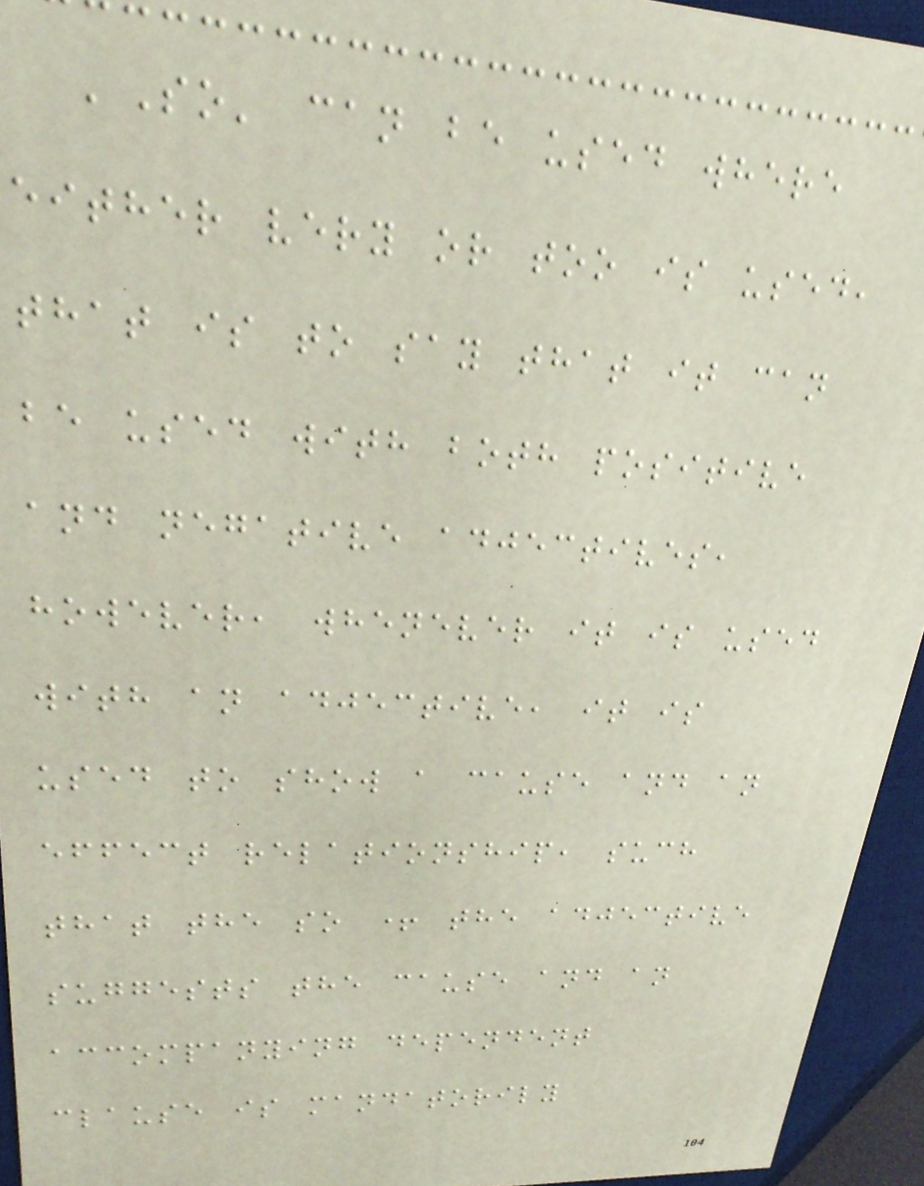'So' can be used where
either very or too is used,
that is to say that it can
be used with both positive
and negative adjectives,
however, whenever it is used
with an adjective, it is
used to show a cause and an
effect relationship, such
that the so + the adjective
suggests the cause and an
accompanying dependent
clause is mandatorily
